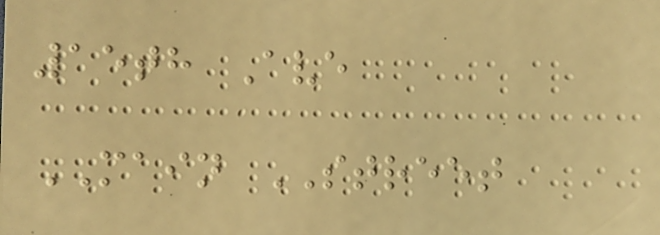15th Ave
MAIN STREET
